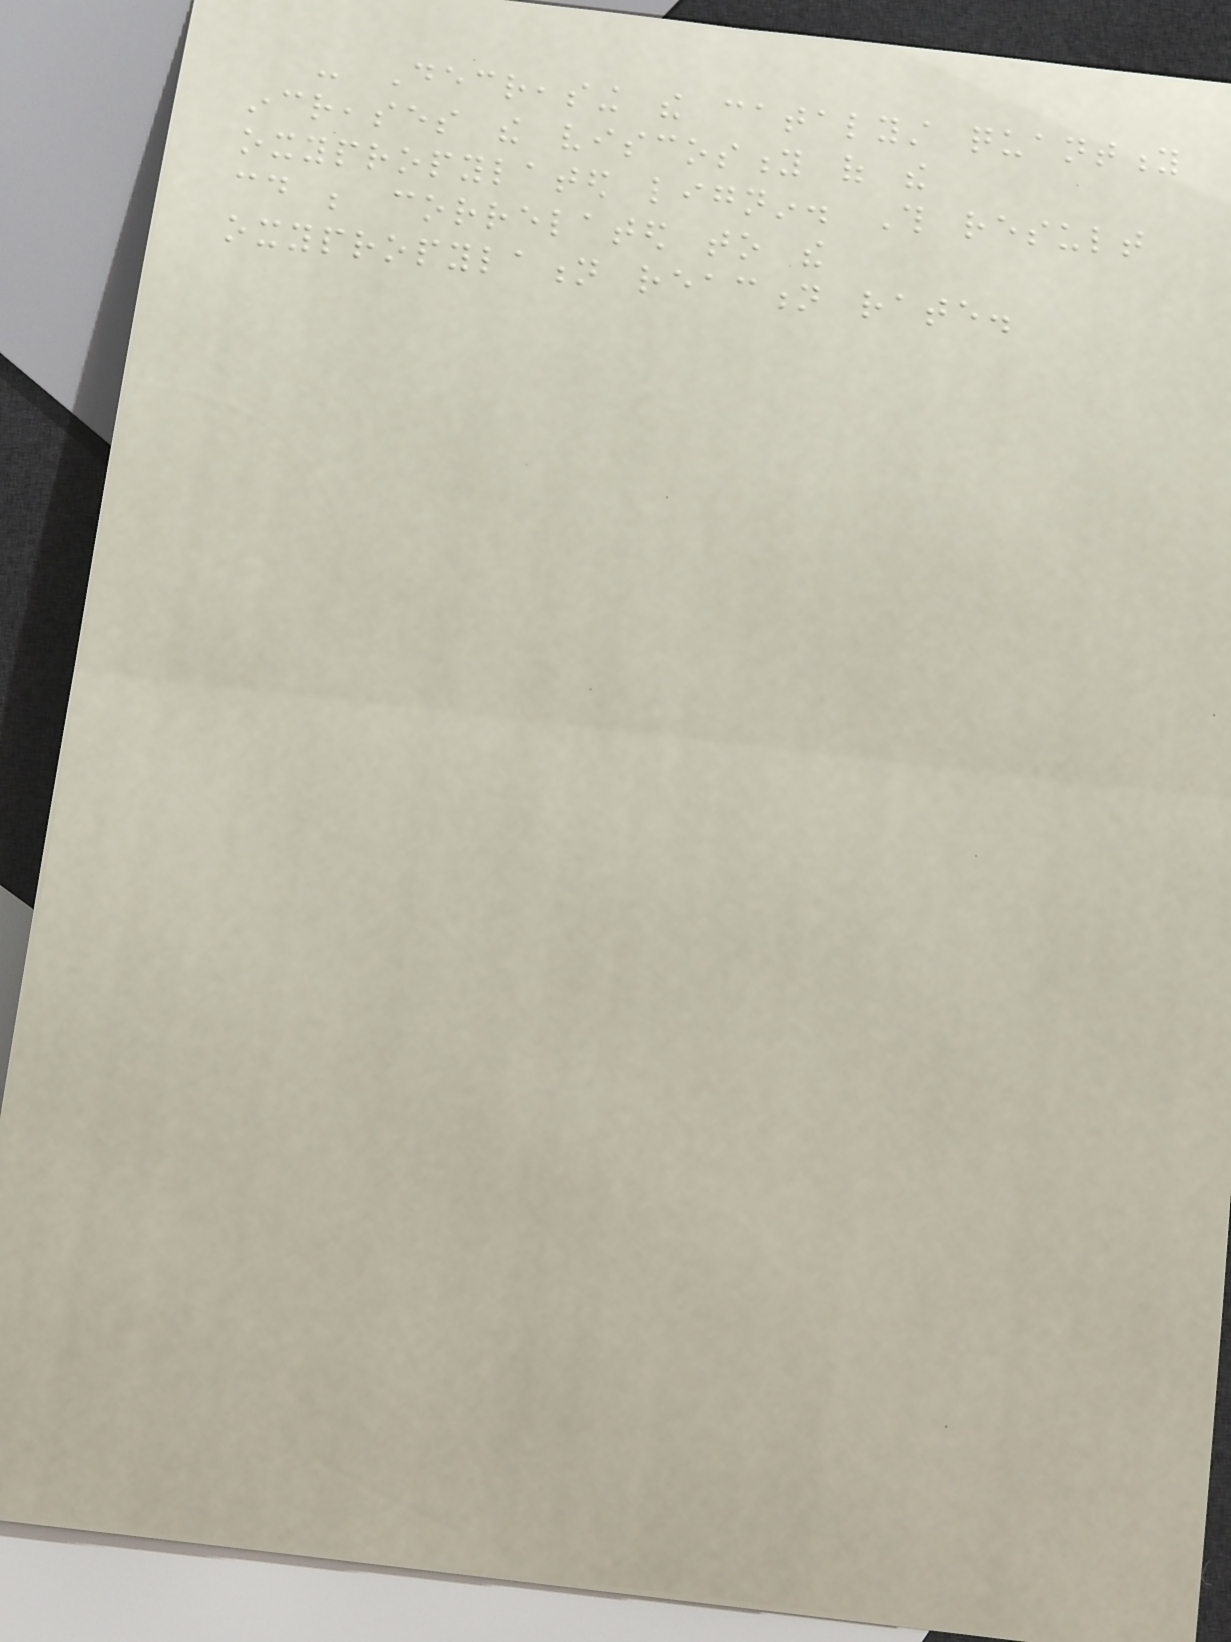- Decreasing the catalyst quantity
increases the viscosity of the
oxypropylated lignin. This result
could be correlated to the
oxypropylation reaction rate.
